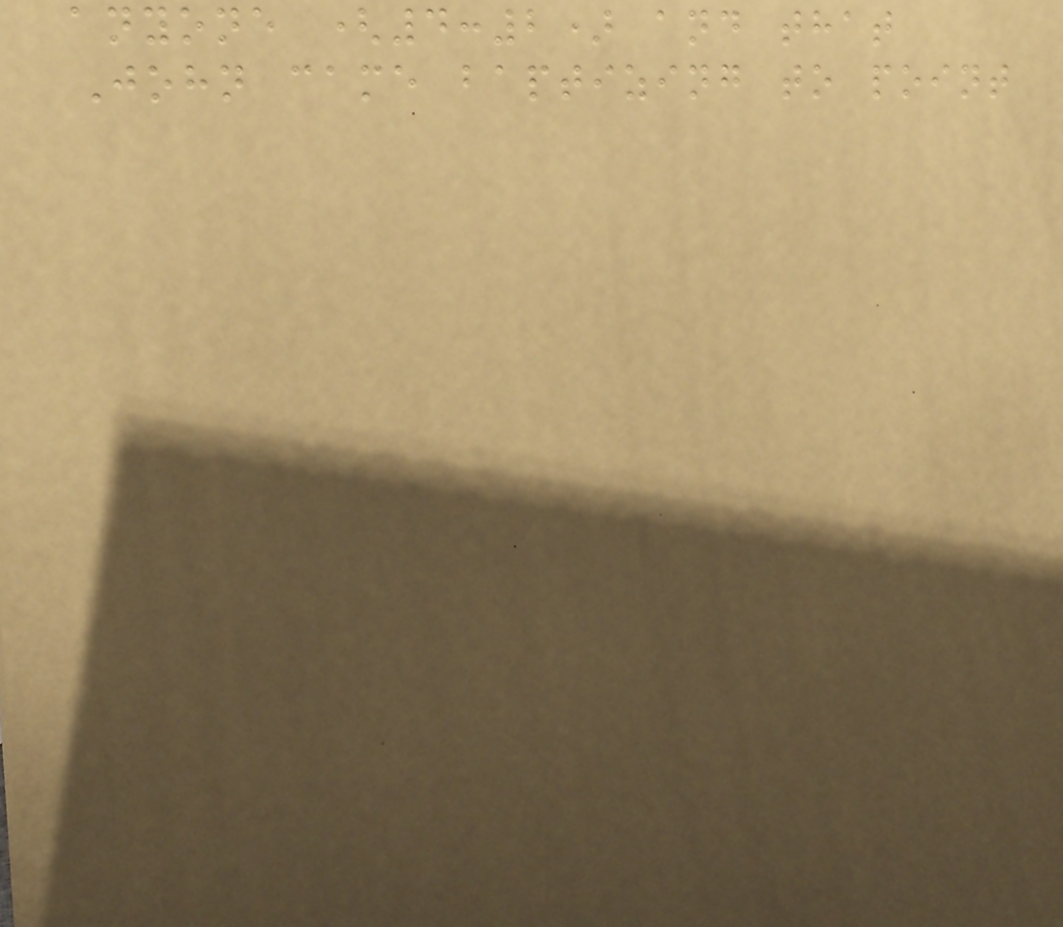anyone (4:2) and that
John came baptizing to point
